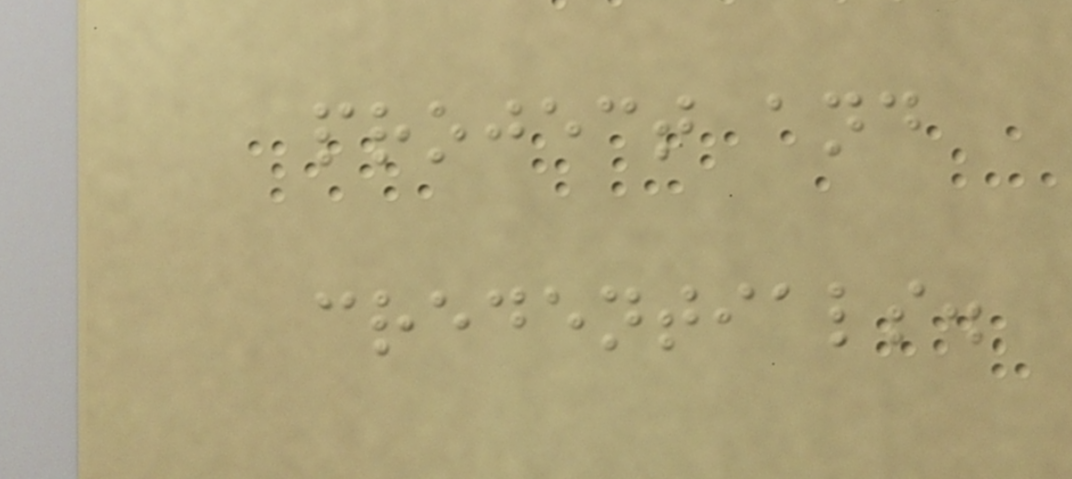project and
credentials.
